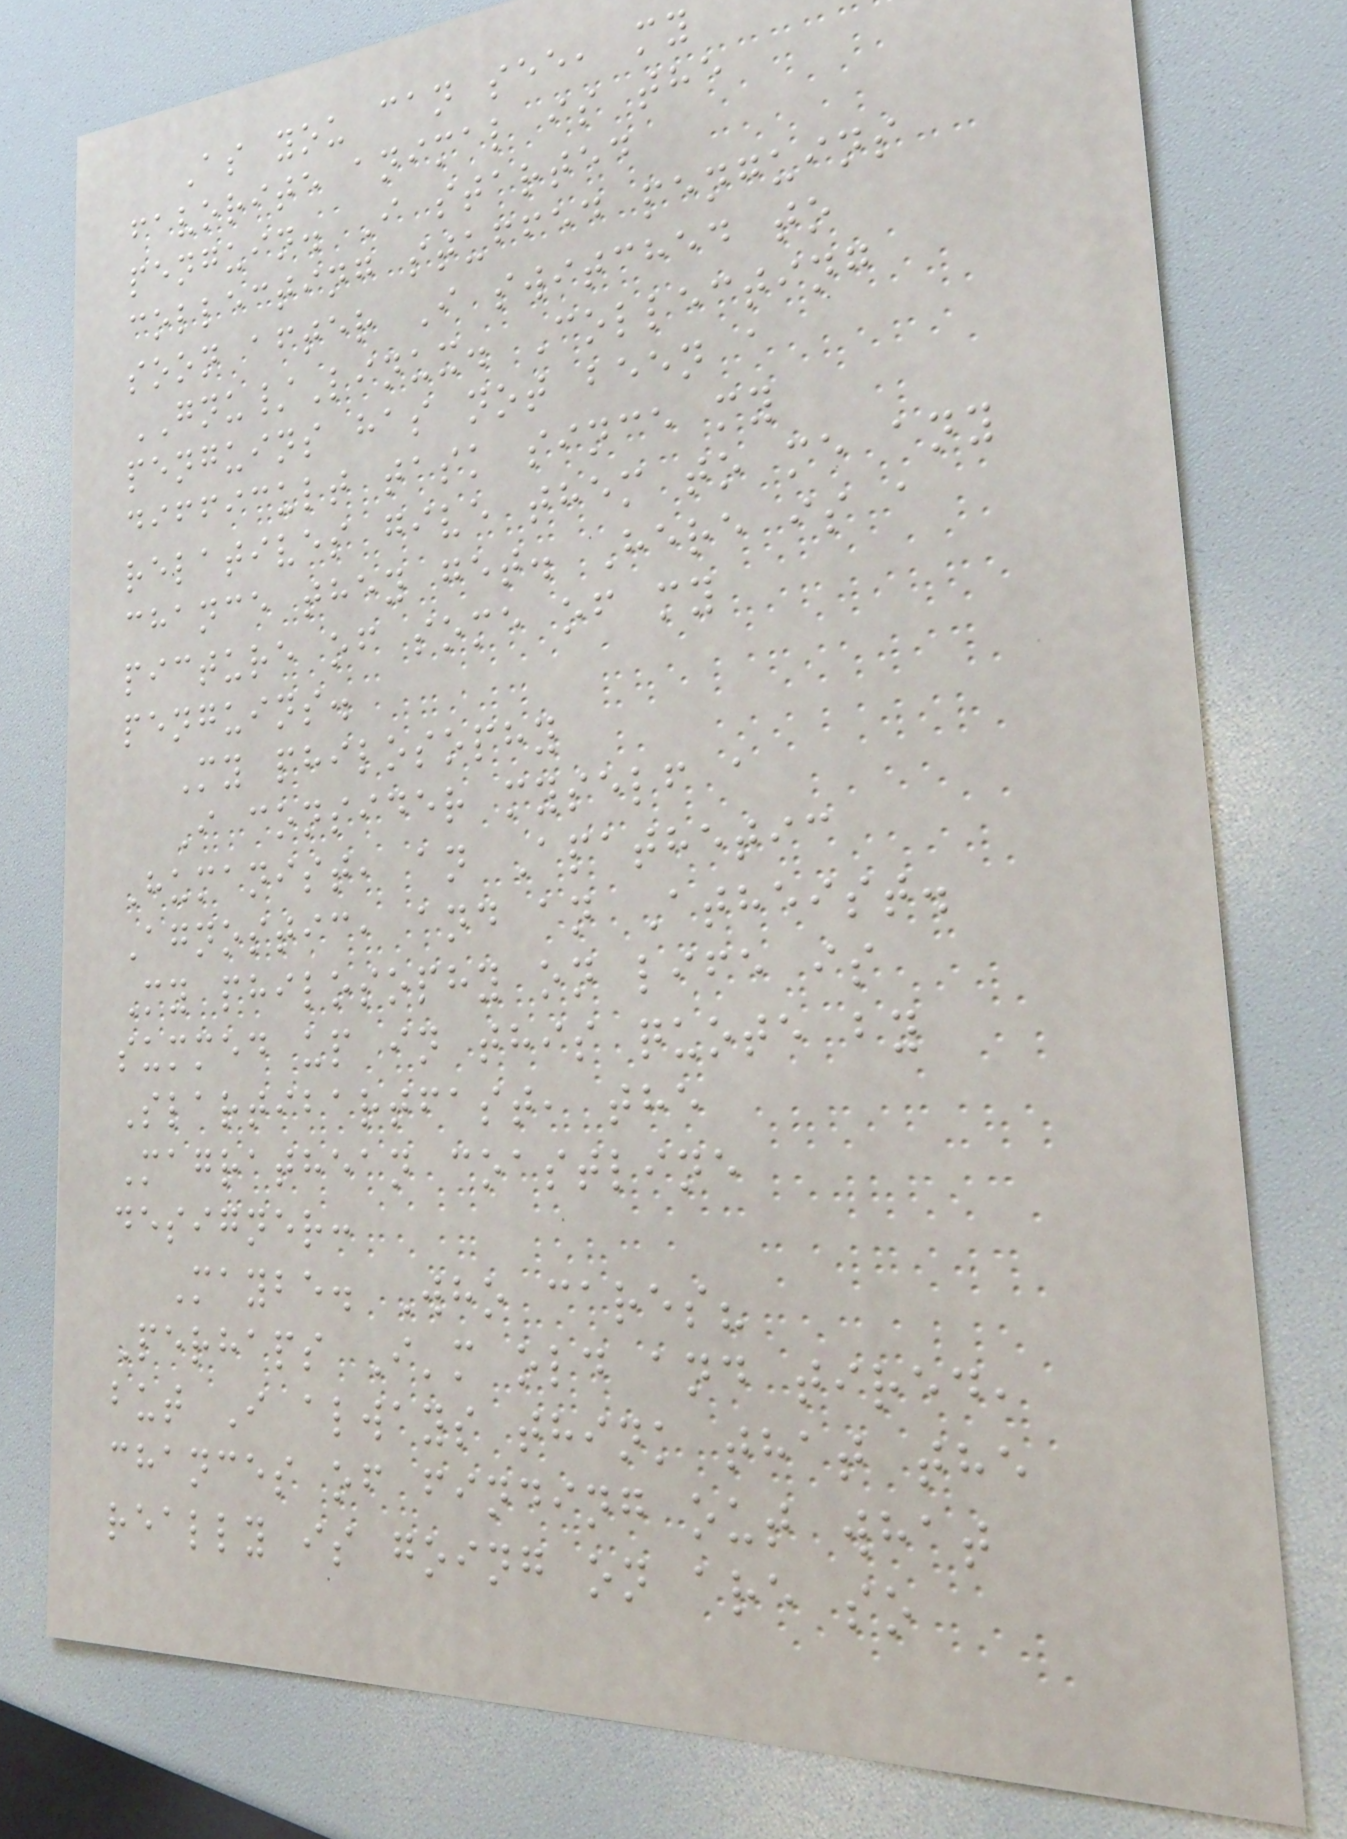As you can see, my
favorite animal is the
penguin. I started
collecting stuffed penguins
soon after I switched to
GNU/Linux. Collecting
penguins has not been a
difficult task since my
relatives give them to me any
chance they get. Here is a
picture of some of my
penguins.
My philosophy
I consider myself a
Humanist, an Apathetic
Agnostic, and an Atheist.
My philosophy on life is
summed up in this quote by
Slartibartfast, the
Magrathean coastline
designer:
Maybe. Who cares?
Perhaps I'm old and tired,
but I always think that the
chances of finding out what
really is going on are so
